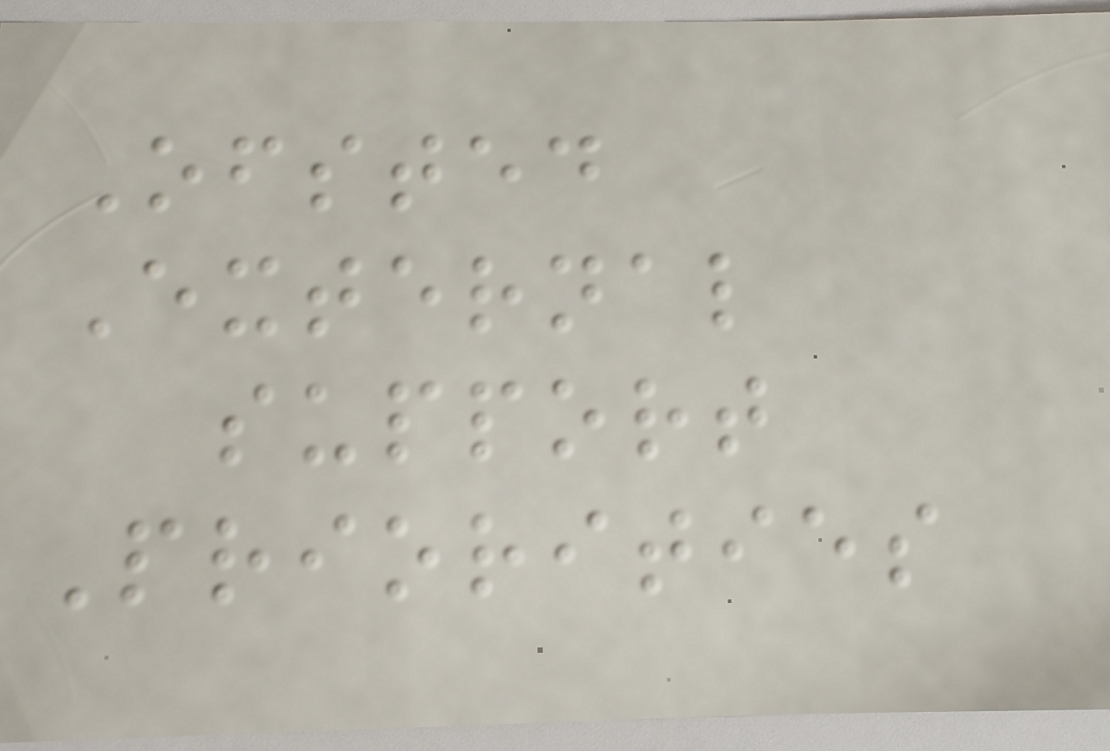Ofsted
External
support
Priorities
